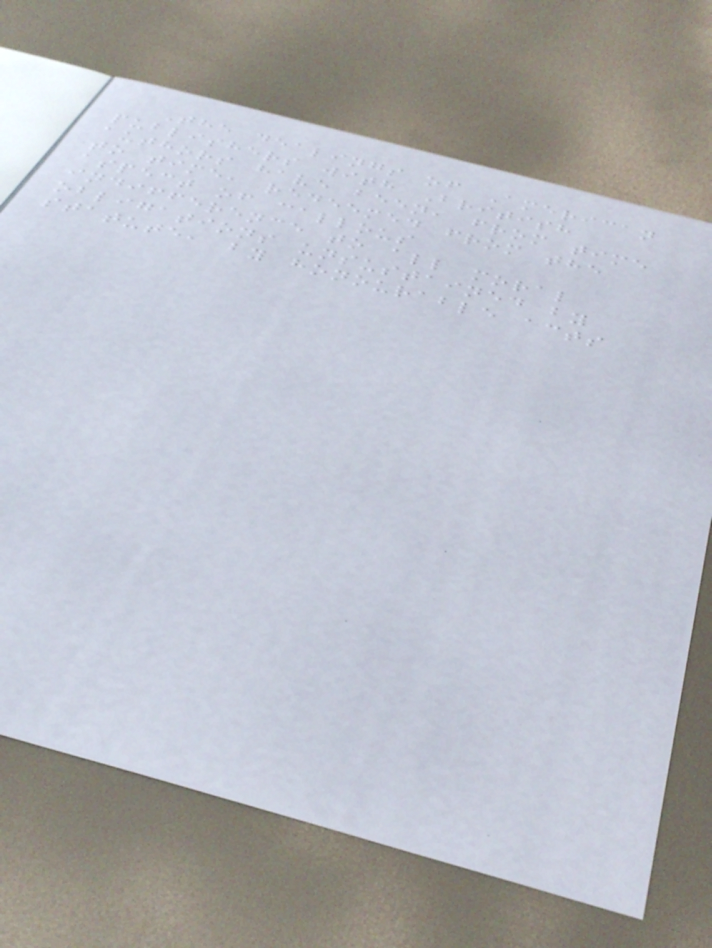The dealings of American
publishers with British
authors have been, from time
to time, redeemed from the
aspect of callous
indifference to all moral
obligations unsustained by
statute, by honourable acts
